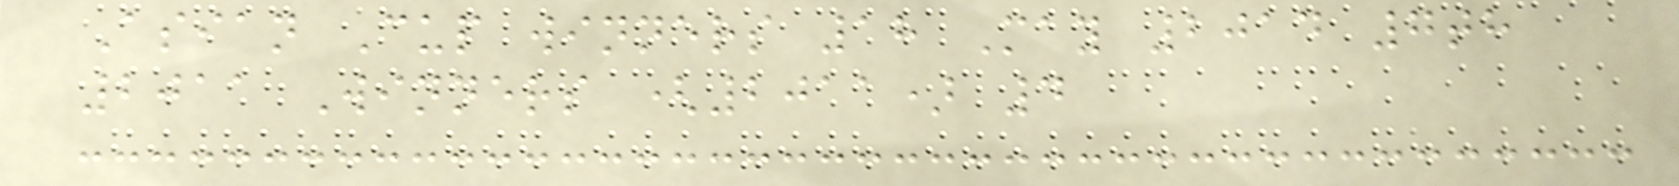Asian Cup winners 18 May 2014 7th
2011 Winners (2011) 4
